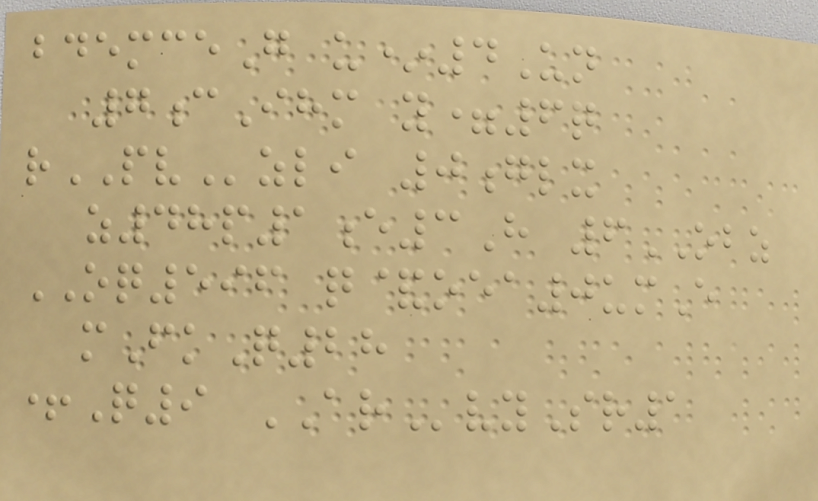bdemceG u*4Un
7cIhm y=6q
rPVzli 0glx
z48p1e3H 6OBZ
OQ596 q&oea0umE
mFkQ28
+Q9 ARvySr1
